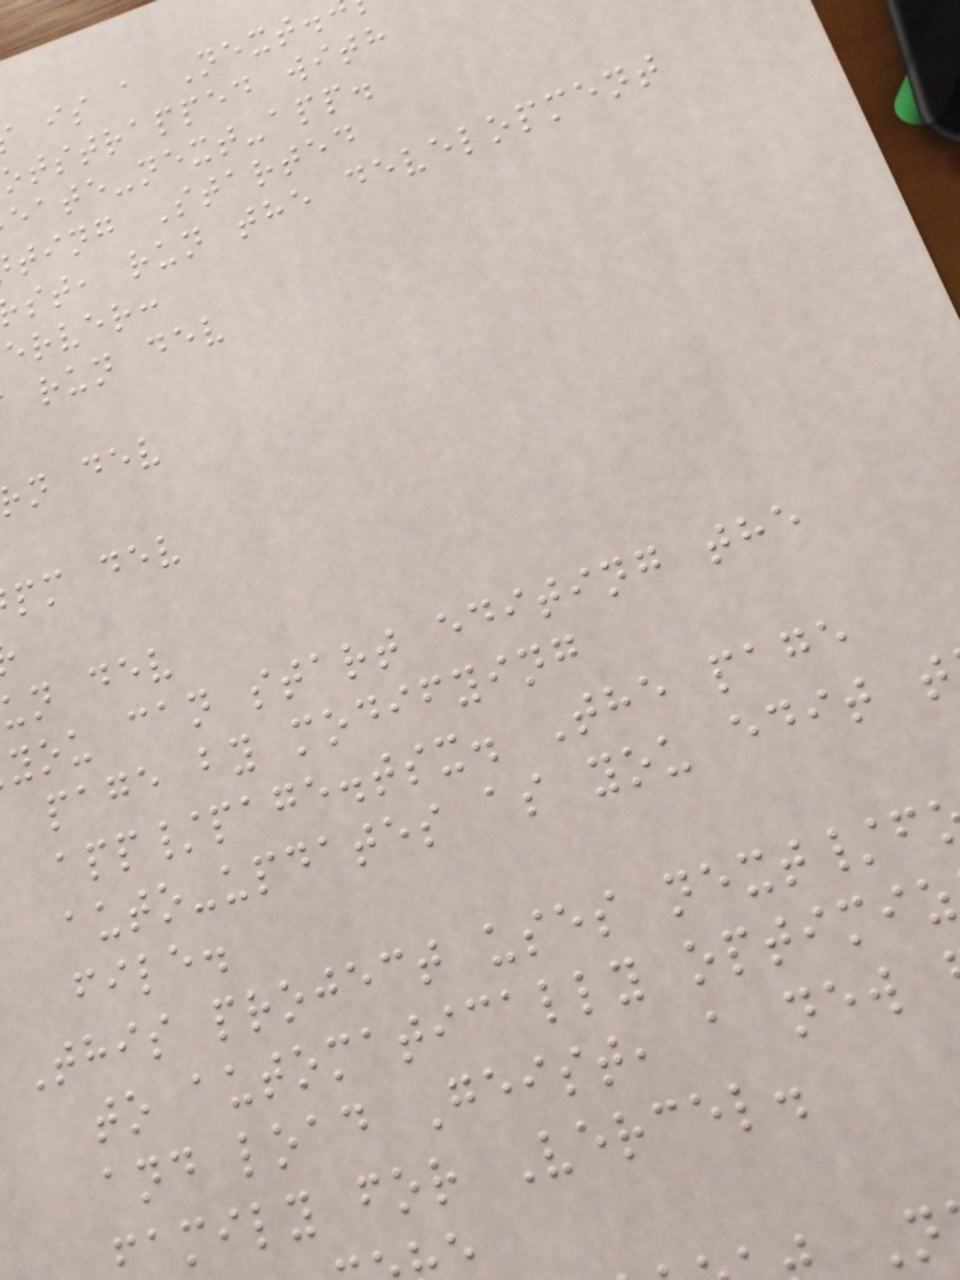is a Next.
otstrapped with
eate-next-app.
ting Started
st, run the development
erver:
run dev
n dev
pm dev
un dev
you can start editing the
page by modifying
app/page.tsx. The page
auto-updates as you edit t
file.
This project uses next/f
to automatically optimiz
and load Geist, a new
amily for Vercel.
